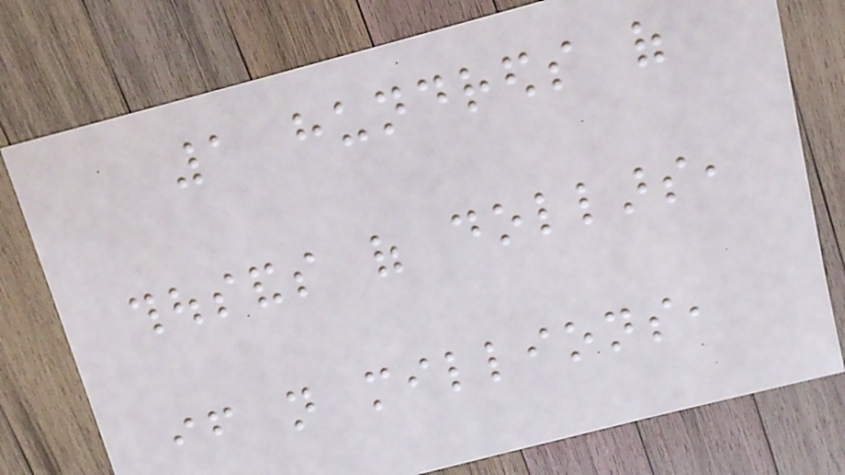1 hundreds of
thousands of dollars,
if not millions,
